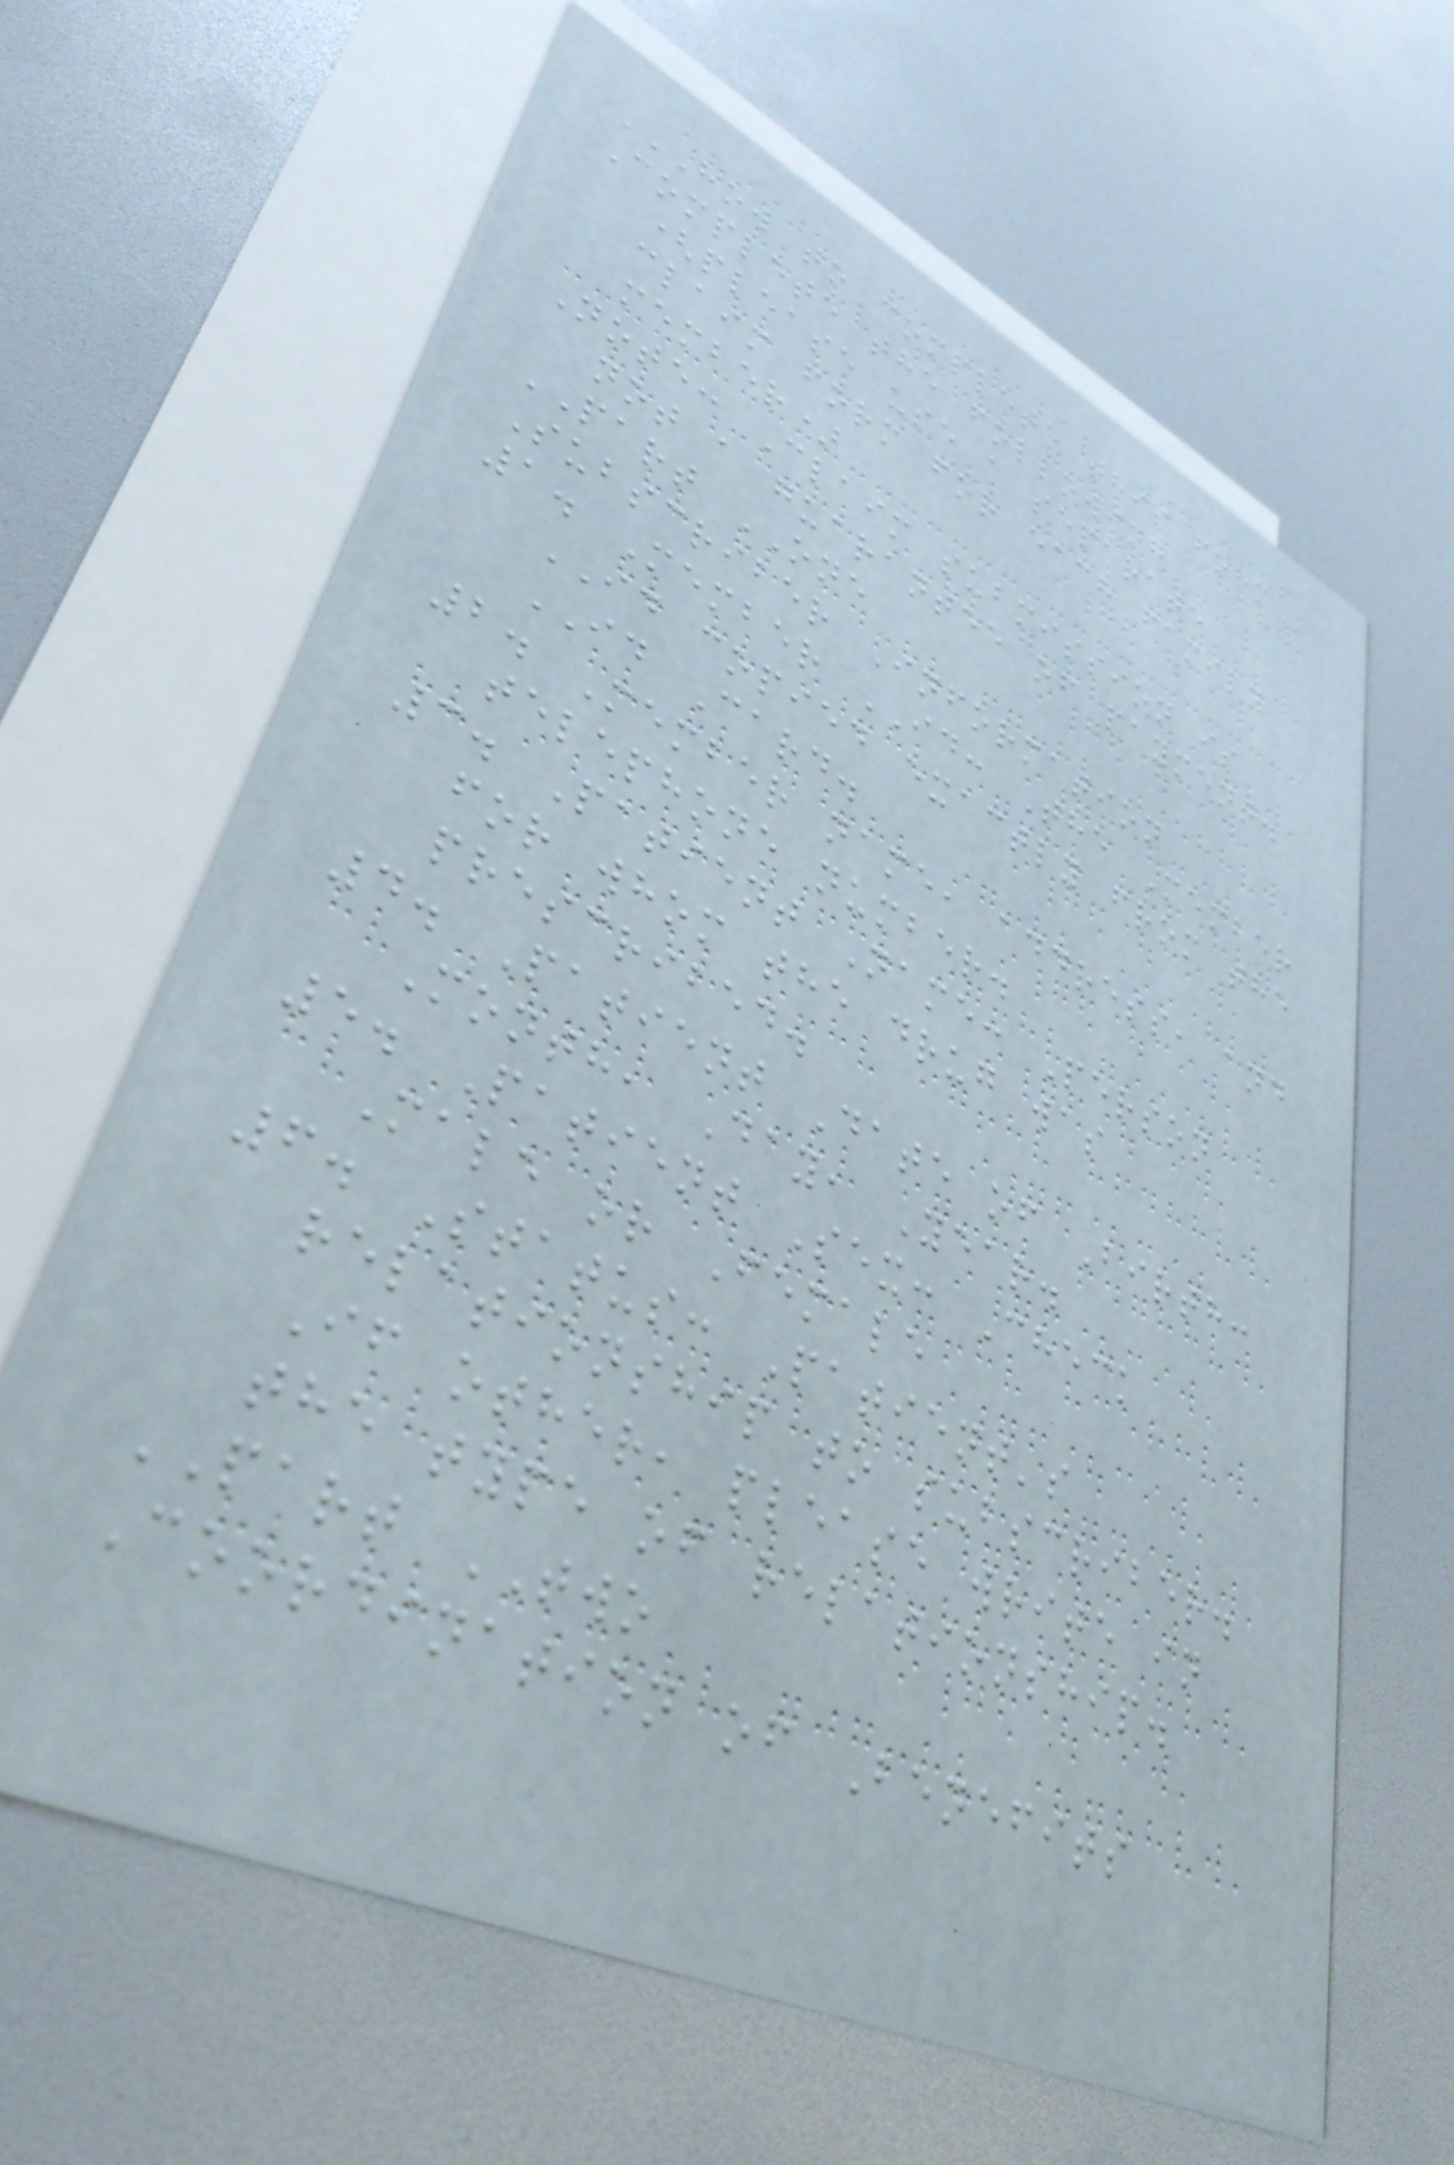HOW TO COMPLETE THIS FORM
Complete the following
(please use a separate
claim form for each family
member)
Note: Claim submission is
not a guarantee of payment.
PART ONE
Subscriber Information
1. Member ID: The Member
ID copied exactly from the
ID Card.
2. Member name, address, and
telephone number.
3. Patient Name: Person
for whom the drug was
prescribed.
4. Patient Date of Birth:
Month, Day, Year.
5. Patient Sex: Check
Male or Female
6. Status: Patient's
relationship to subscriber.
If other, please write in
the type of relationship.
PART TWO
Coordination of Benefits
